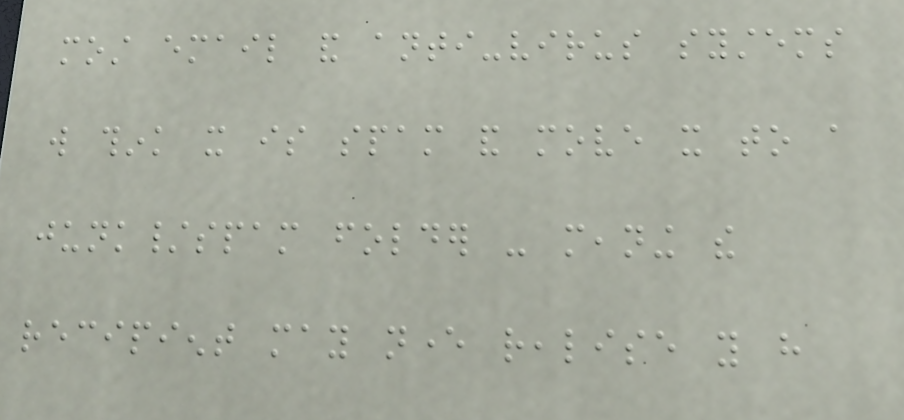most email and anti-virus systems
will think it is spam and move it to a
junk/spam folder - meaning the
recipient may never realise you have
